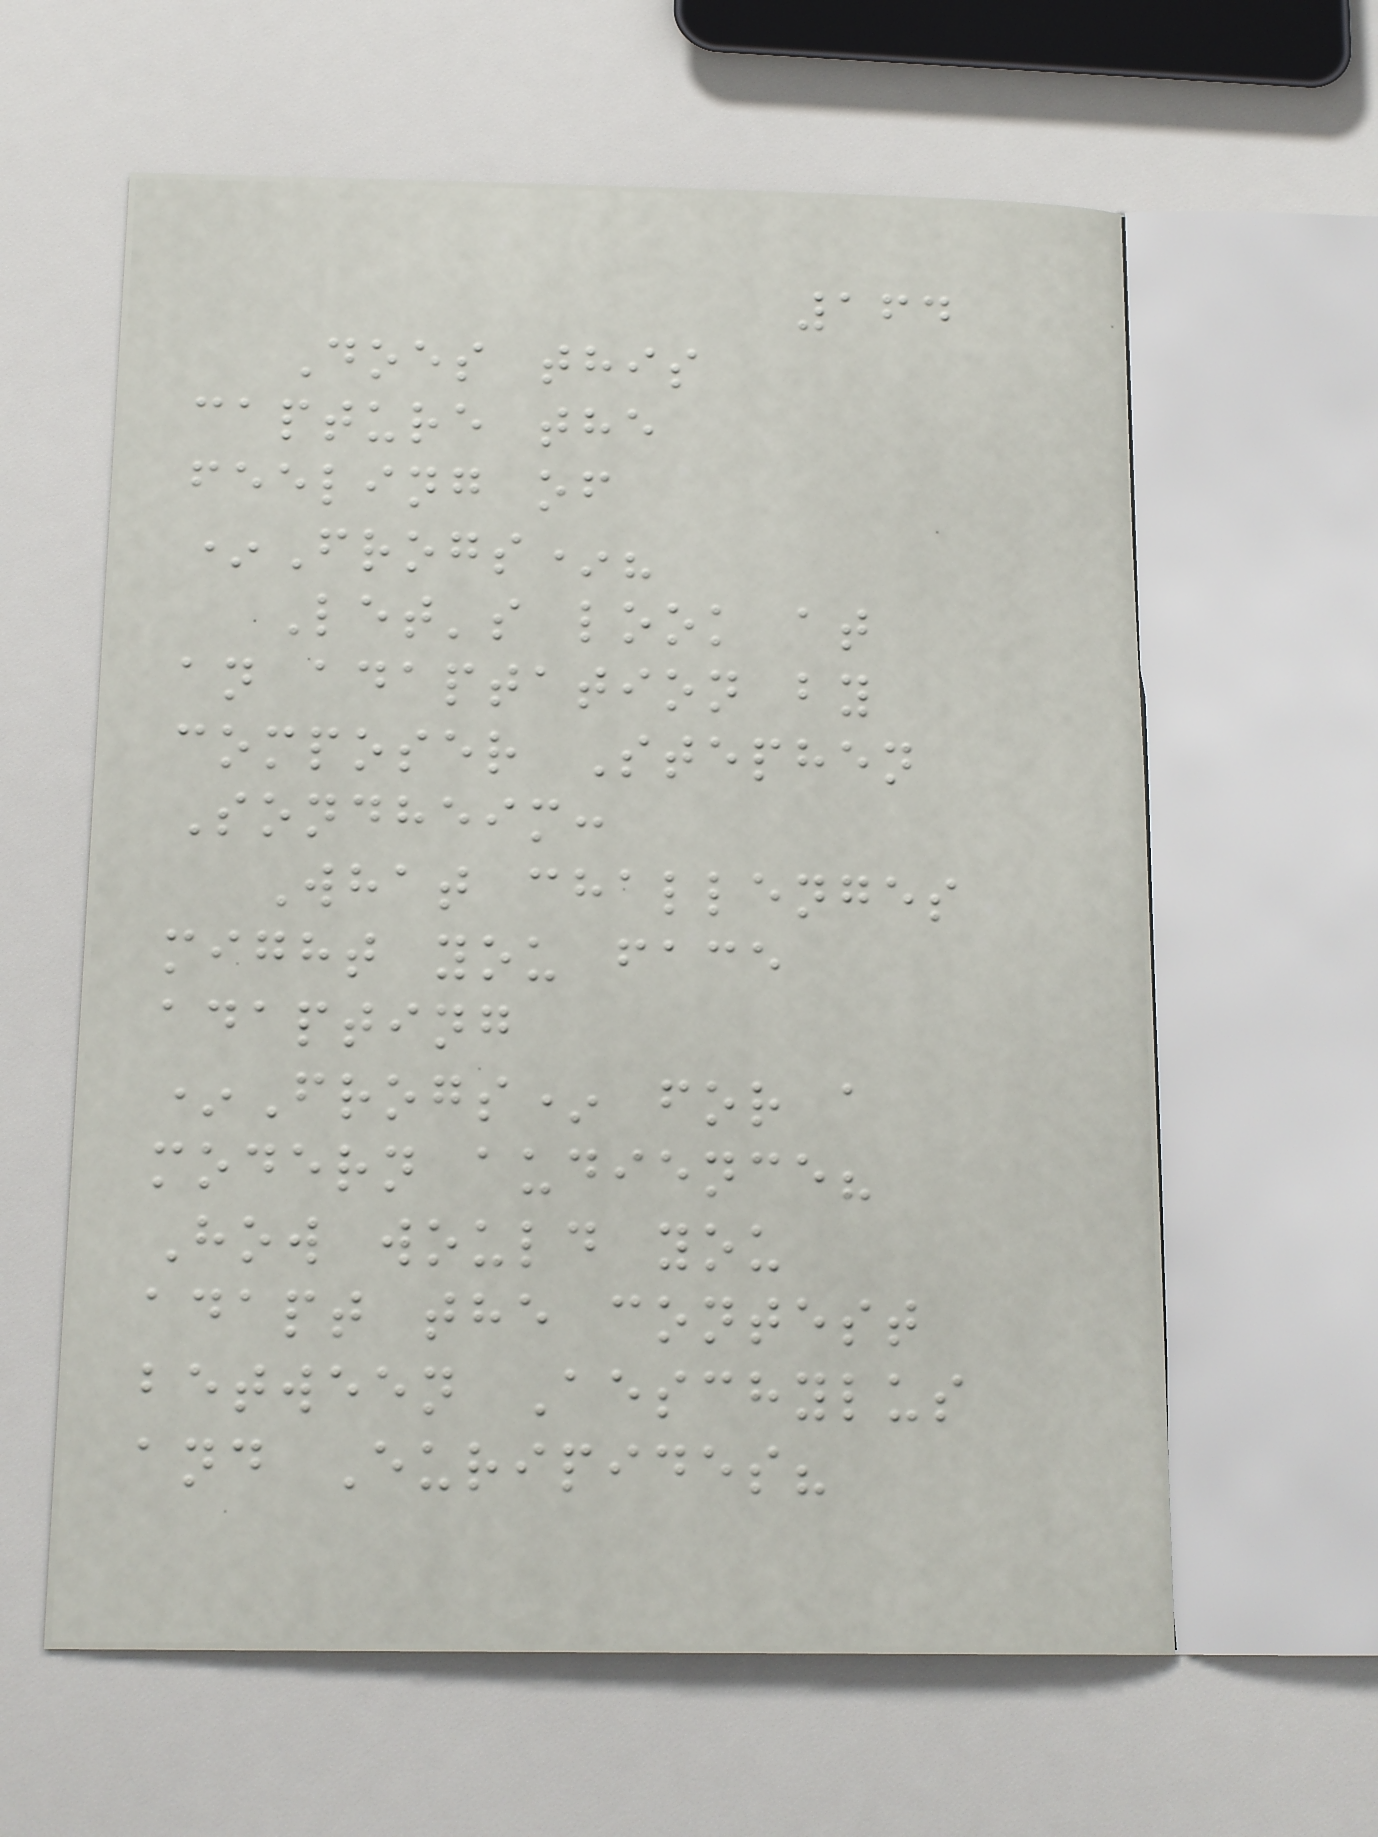164
Does this
capture the
feeling of
*Frogs*?
Let's look at
an adaptation by
composer Stephen
Sondheim:
What challenges
might you face
adapting
*Frogs* for a
modern audience?
How would you
adapt the contest
between Aeschylus
and Euripides?
